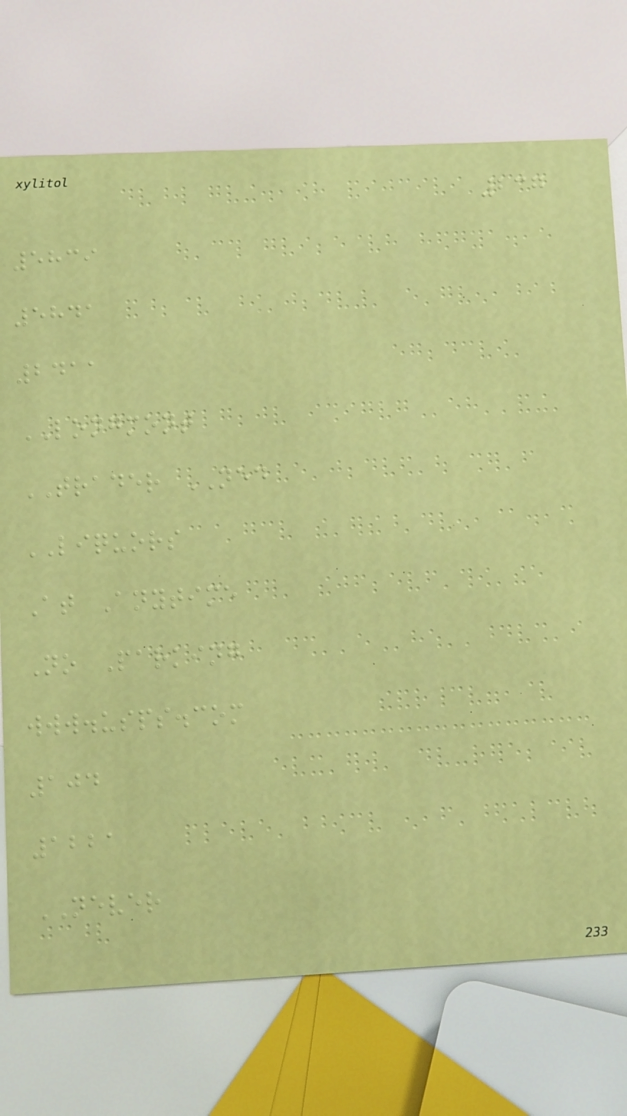237
5839
5841
2411
LONGMONT
TRADER NED
LIQUORS
At Anytime
No Parking
www.usps.com
104
1221
NEVER
